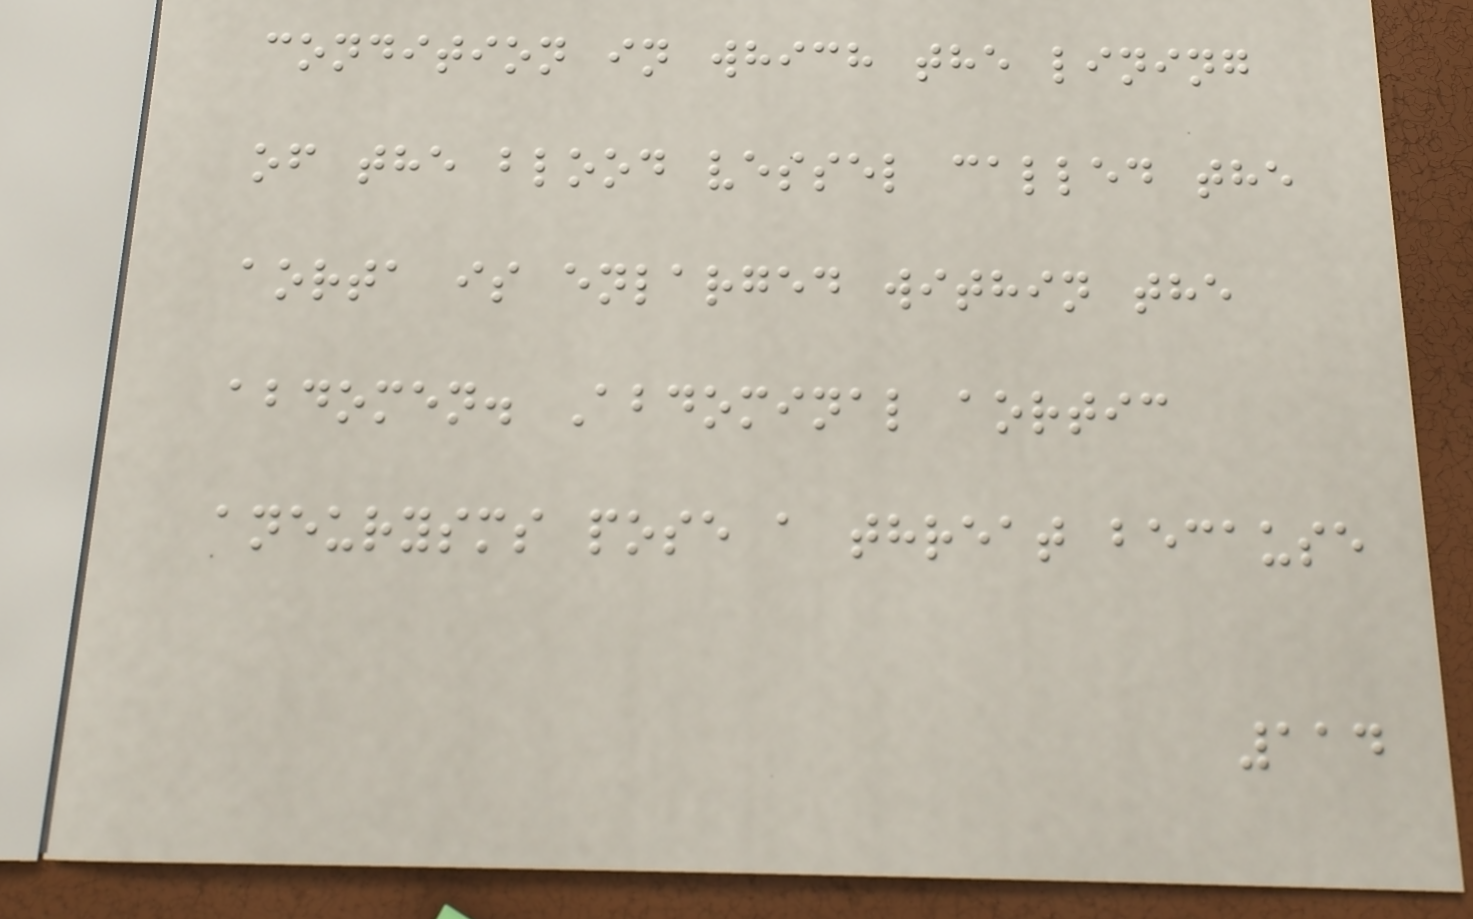condition in which the lining
of the blood vessel called the
aorta is enlarged within the
abdomen. Abdominal aortic
aneurysms pose a threat because
114
